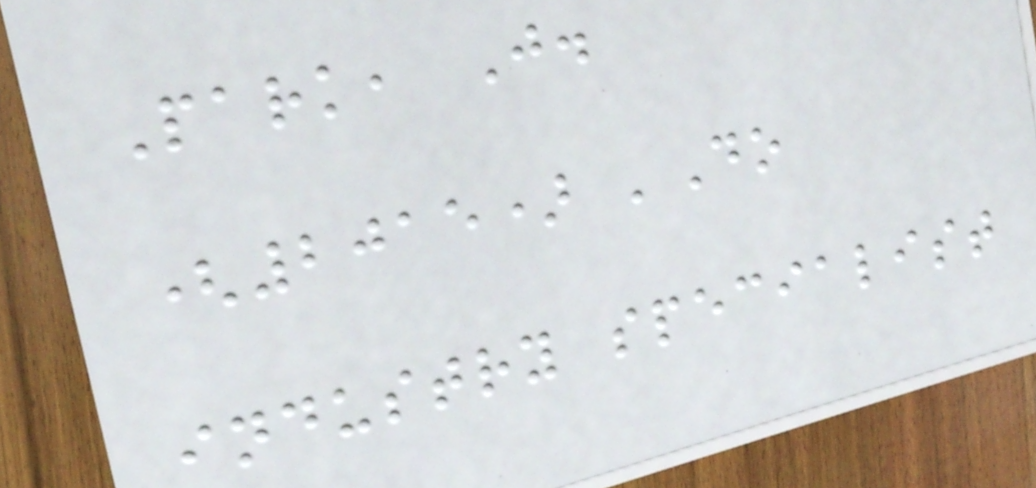Park, J.
(2015) 'Do
industry specialist
